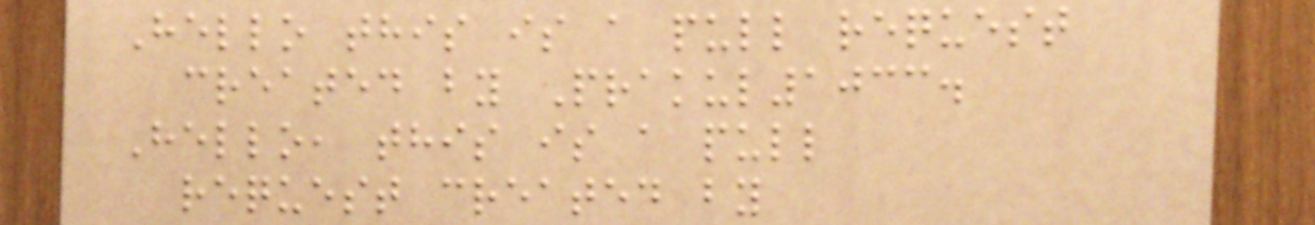Hello this is a pull request
created by Prakul1033.
Hello, this is a pull
request created by
